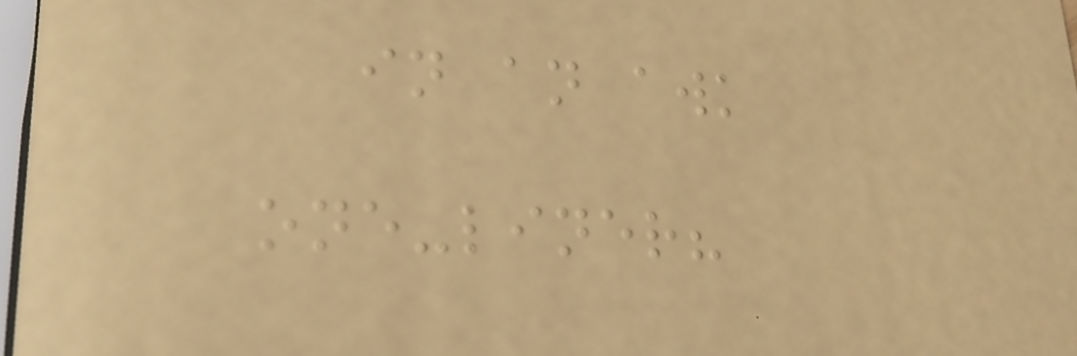in an awk
one-liner?
